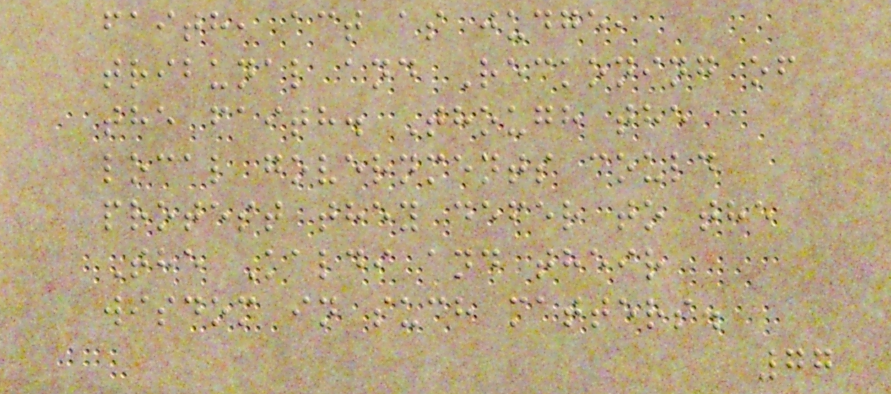faith, act as judge,
tribunal and Reckoning of
the faith. Though the
local governments could
protest they defer to the
The Kaldi and their
wisdom in such matters.
77
